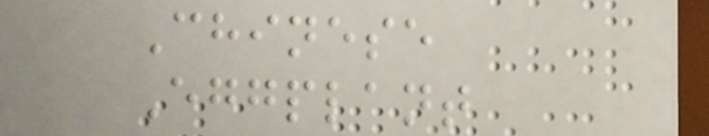Chinese
Eggplant
